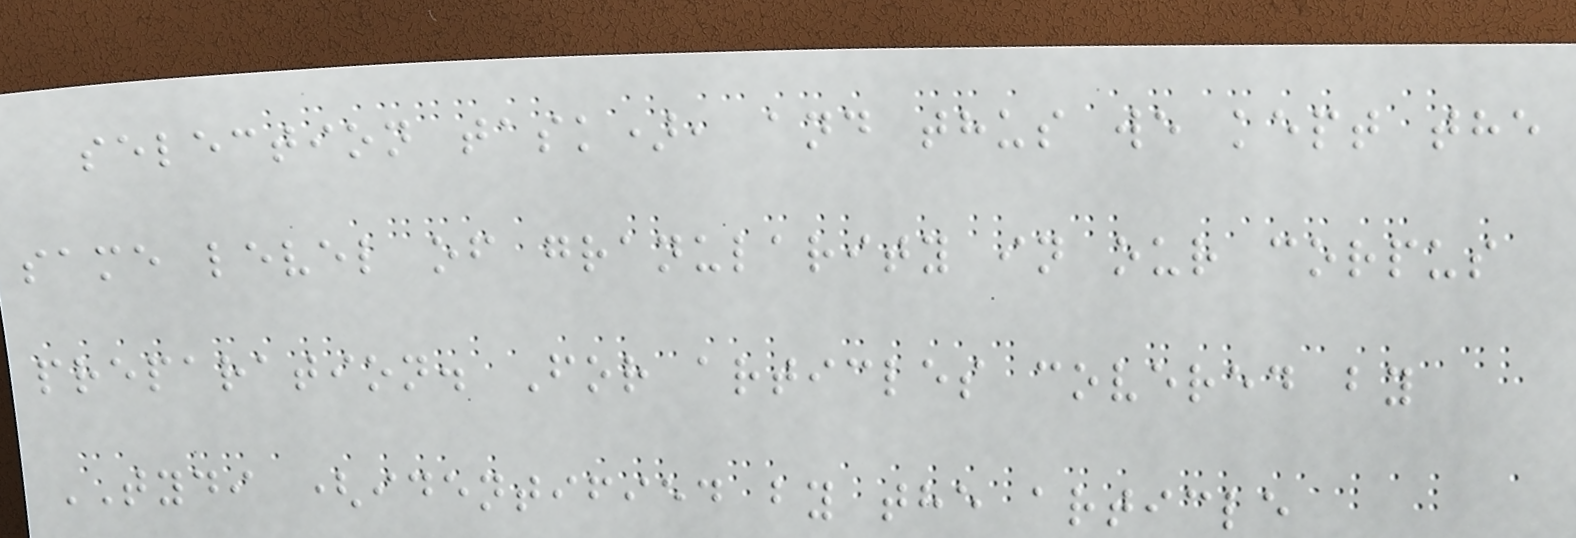selection task), and thus we kept the
same level of granularity in our corpus
preparation. For articles covered by
TYDI (identified by the article
